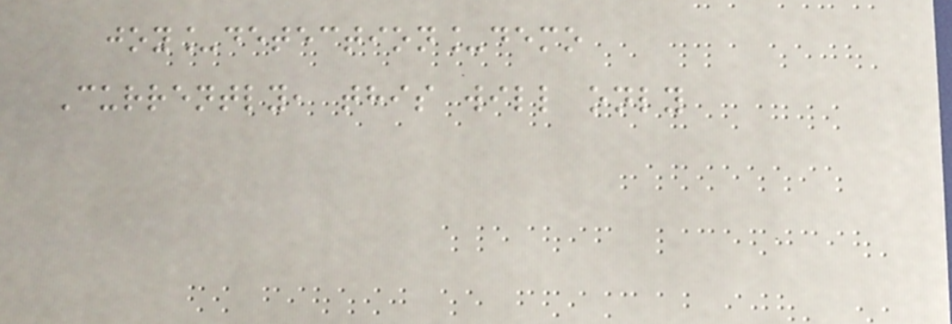joy_detection_demo
Currently, this will only
